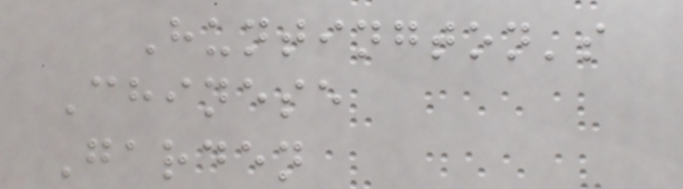Huntington's
Chinese
Garden
